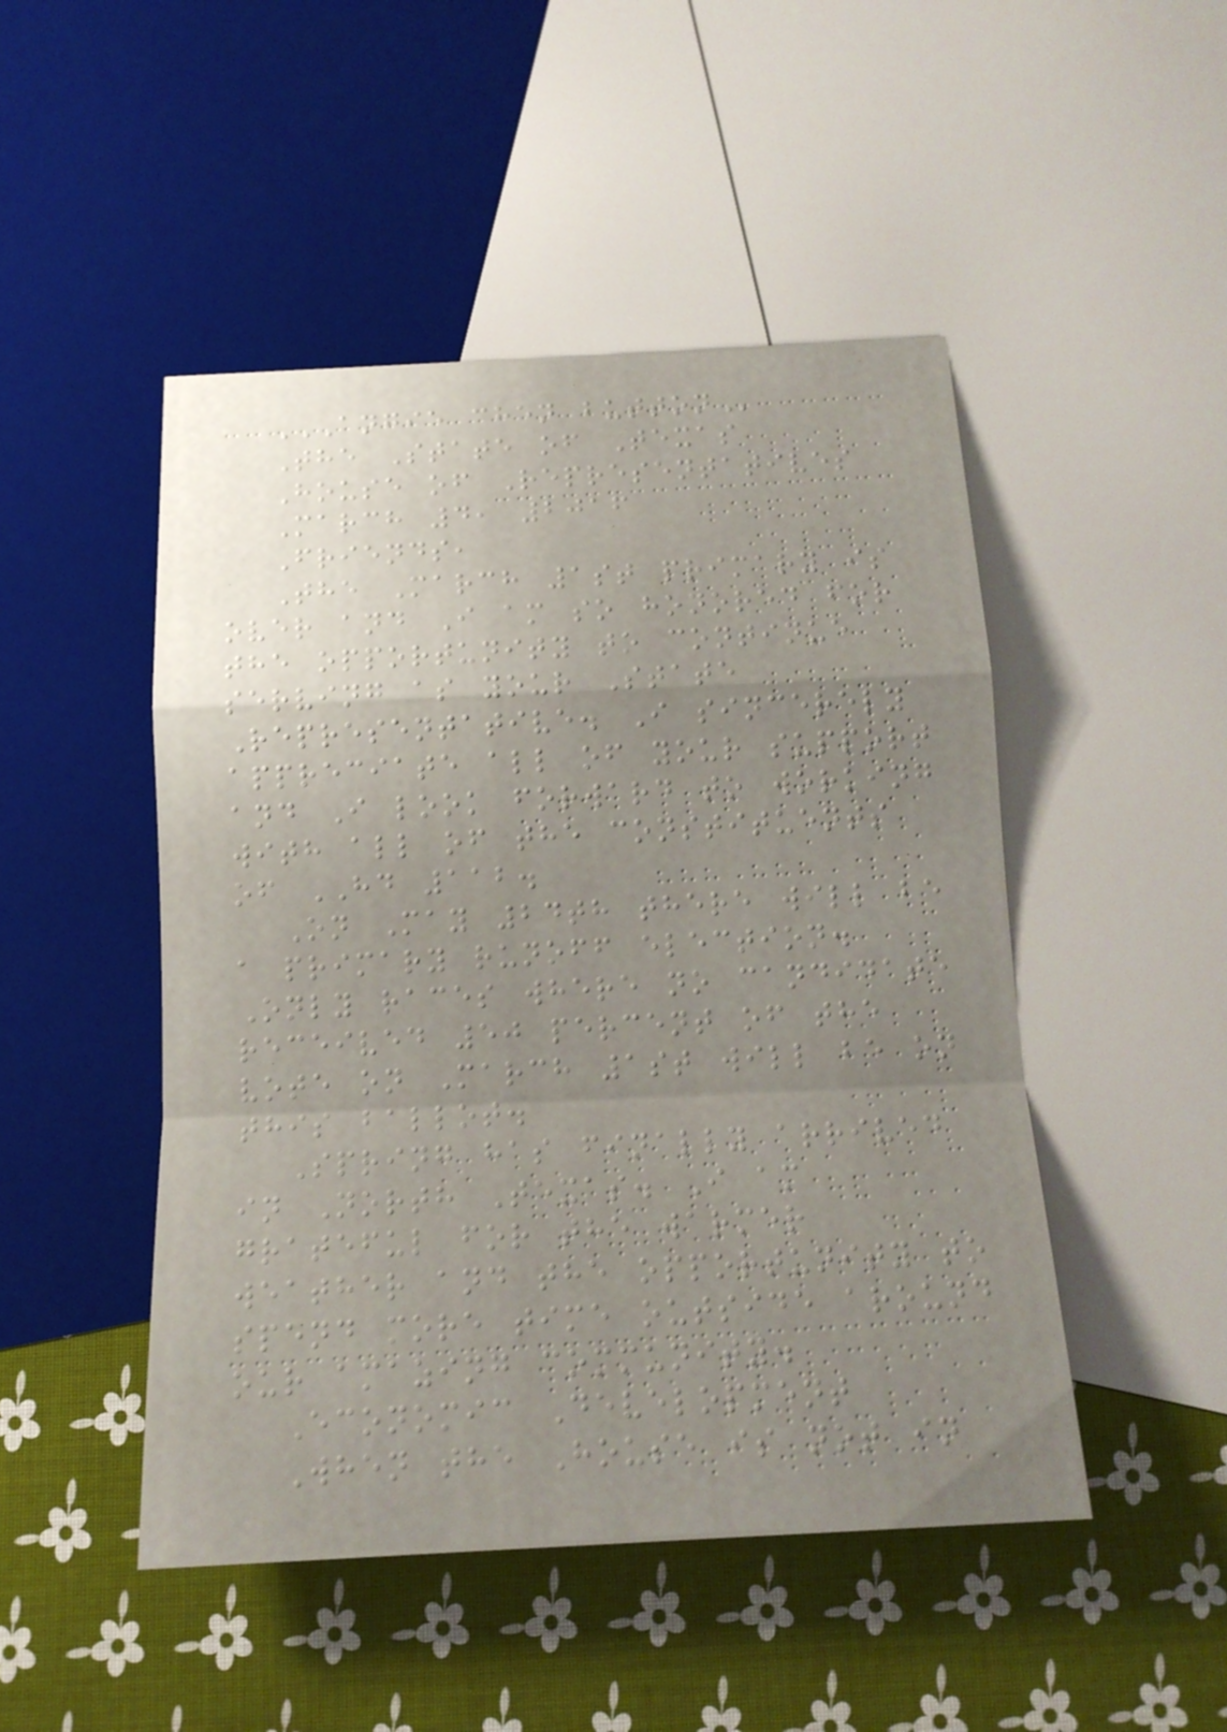ANGIE CHEN BUTTON
The State of Texas
House of Representatives
March 4, 2016
Friends,
The March 1st primary is
over and I am so honored for
the opportunity to continue
serving as your State
Representative. I sincerely
appreciate all of your support
and I look forward to working
with all of the constituents
of HD 112.
On May 24th there will be
a primary runoff election.
Only races where no candidate
received 50 percent of the
vote on March 1st will be on
this ballot.
Spring has finally arrived
in North Texas. I am
grateful for the warmer
weather and the opportunity to
spend more time outside around
our amazing community.
Economic Development
When the House is not in
